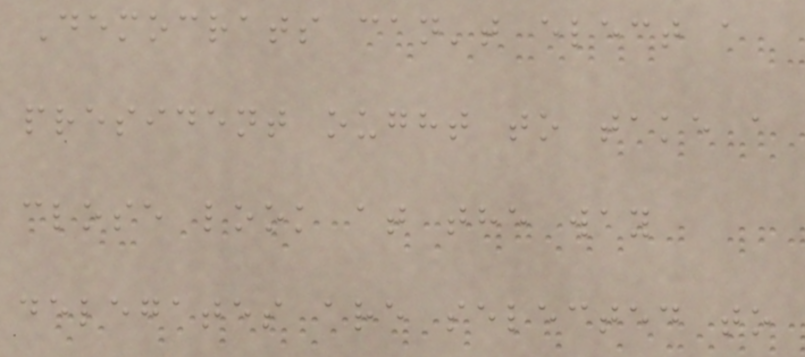Democrats can't elect a
president ought to take a
close look at the way
delegates are selected to
